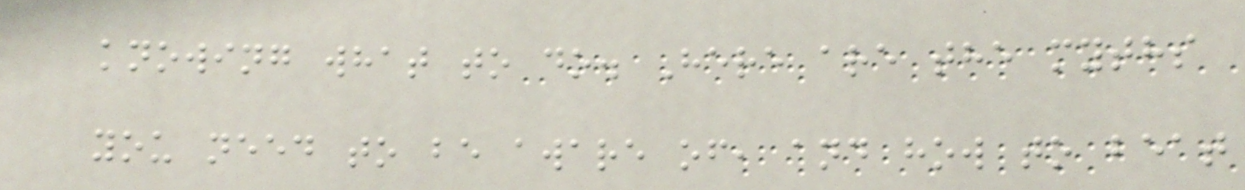knowing what to do. Here are the myths
you need to be aware of, and how to beat
